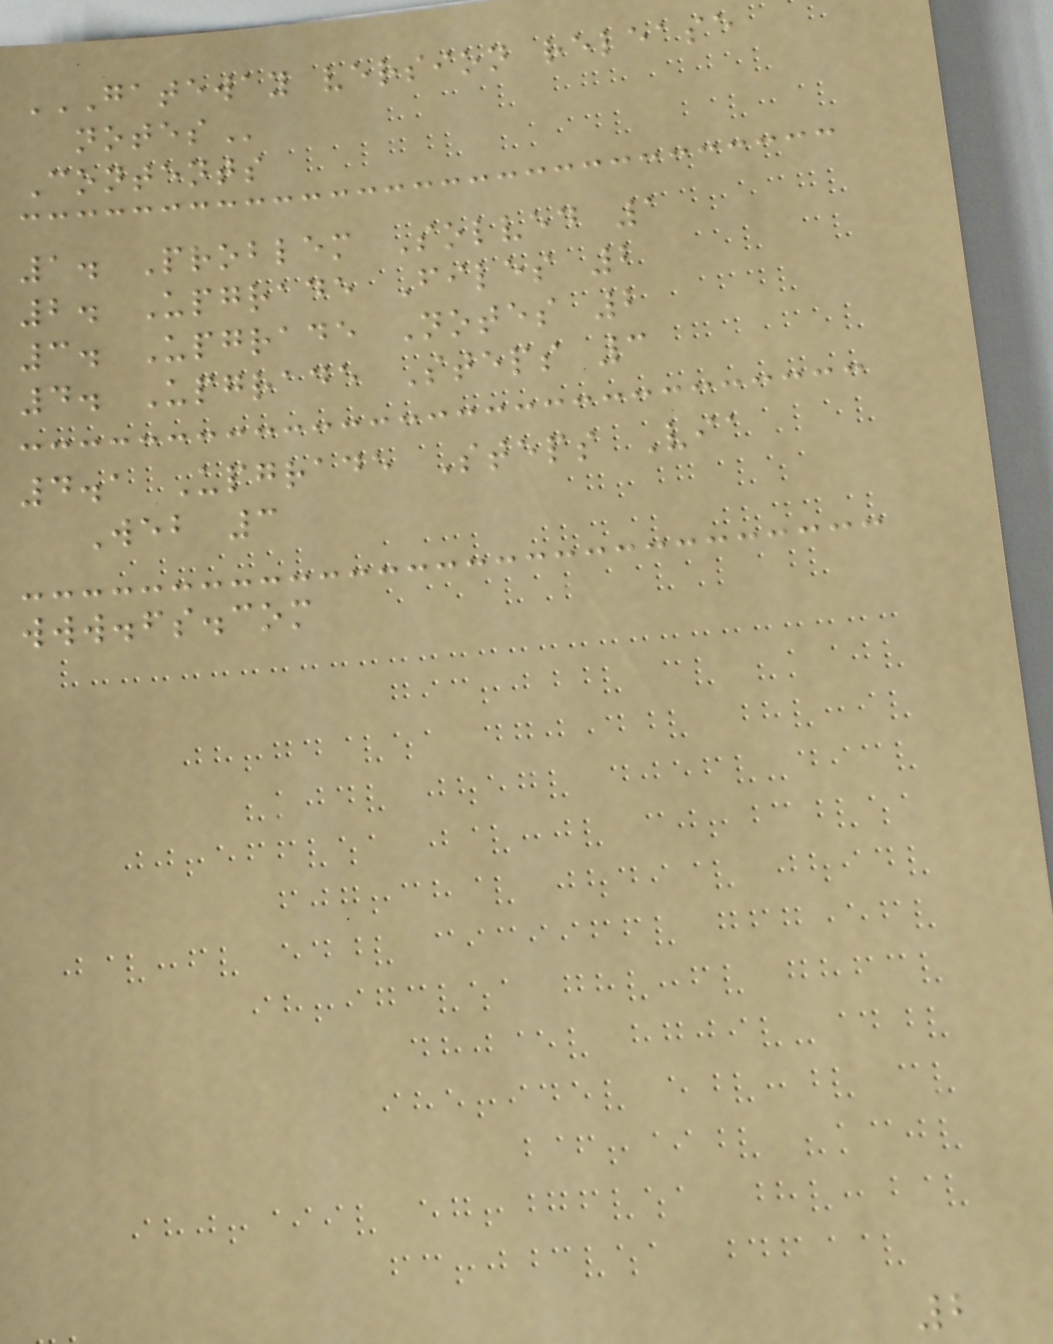GATEWAY VERSION RELEASE
NOTES
Contents
1. Problem Solved 1
2. Upgrade Files 2
3. Upgrade Notes 2
4. Upgrade Steps 3
4.1 Upgrade Steps Via
Web 3
www.fs.com
2
